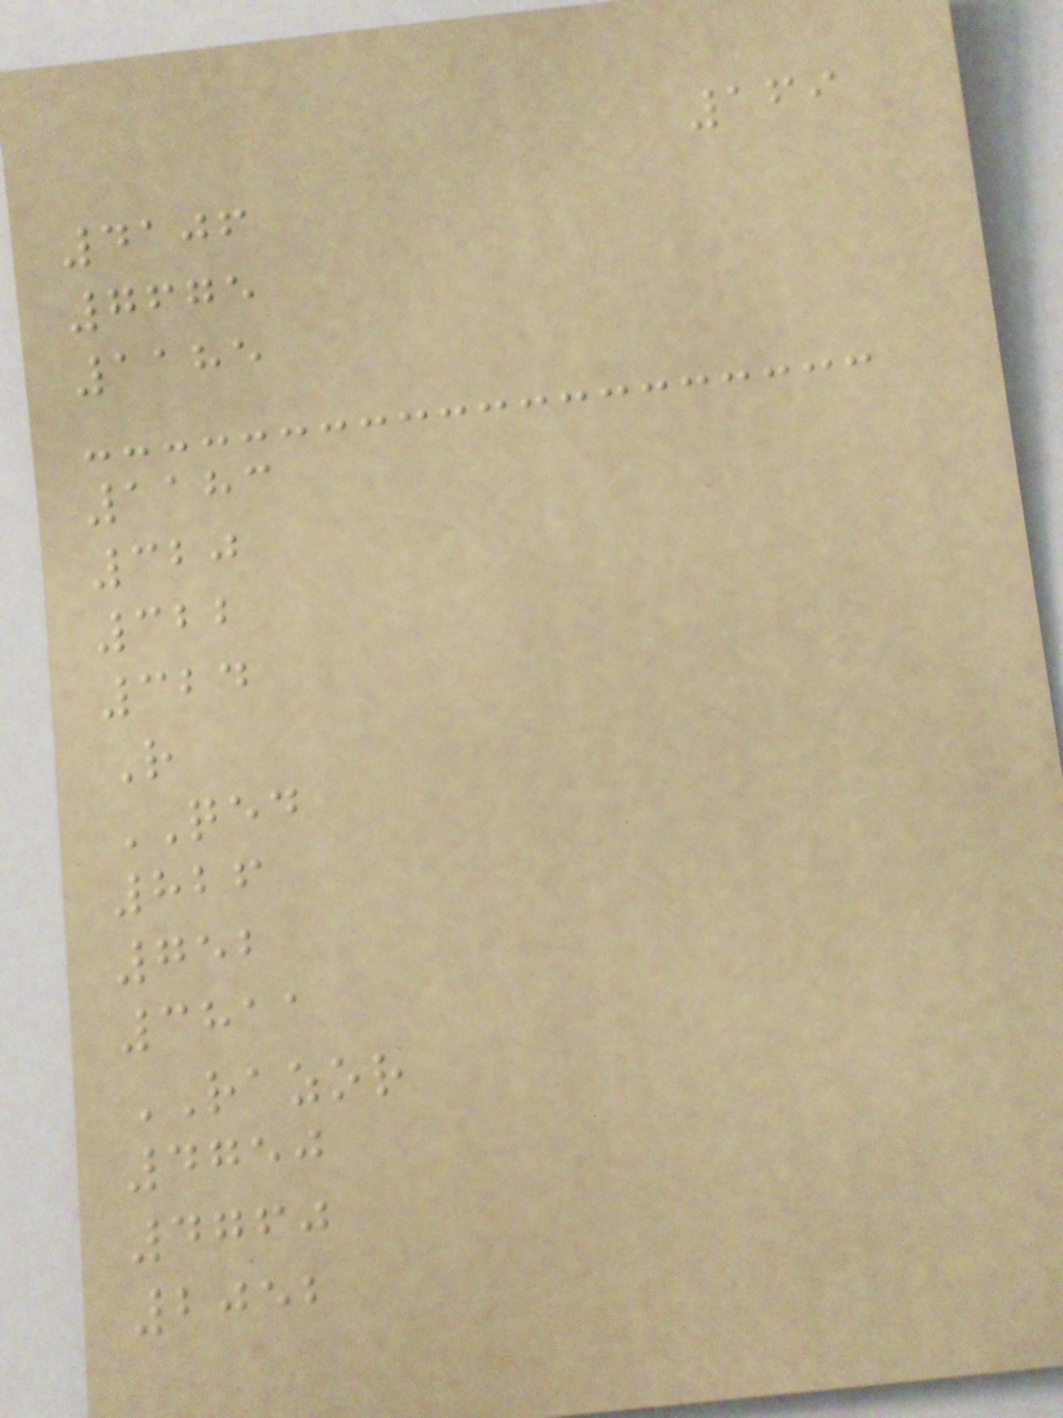169
4106
7675
1185
1183
320
322
324
R
QED
826
752
3811
RAZOR
4750
4760
2052
